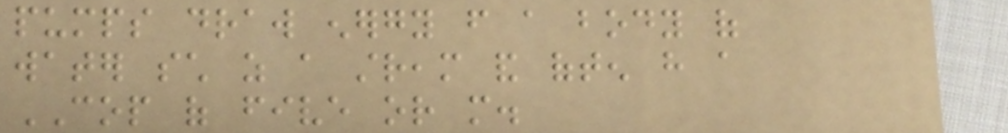pumps draw energy from a body of
water such as a stream and often have a
COP of five or more.
